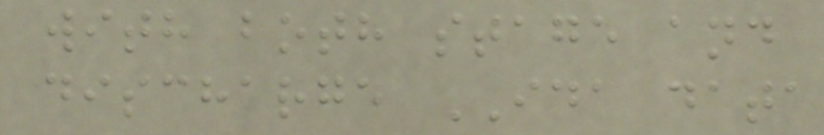with both stage and
discharge IDA data
